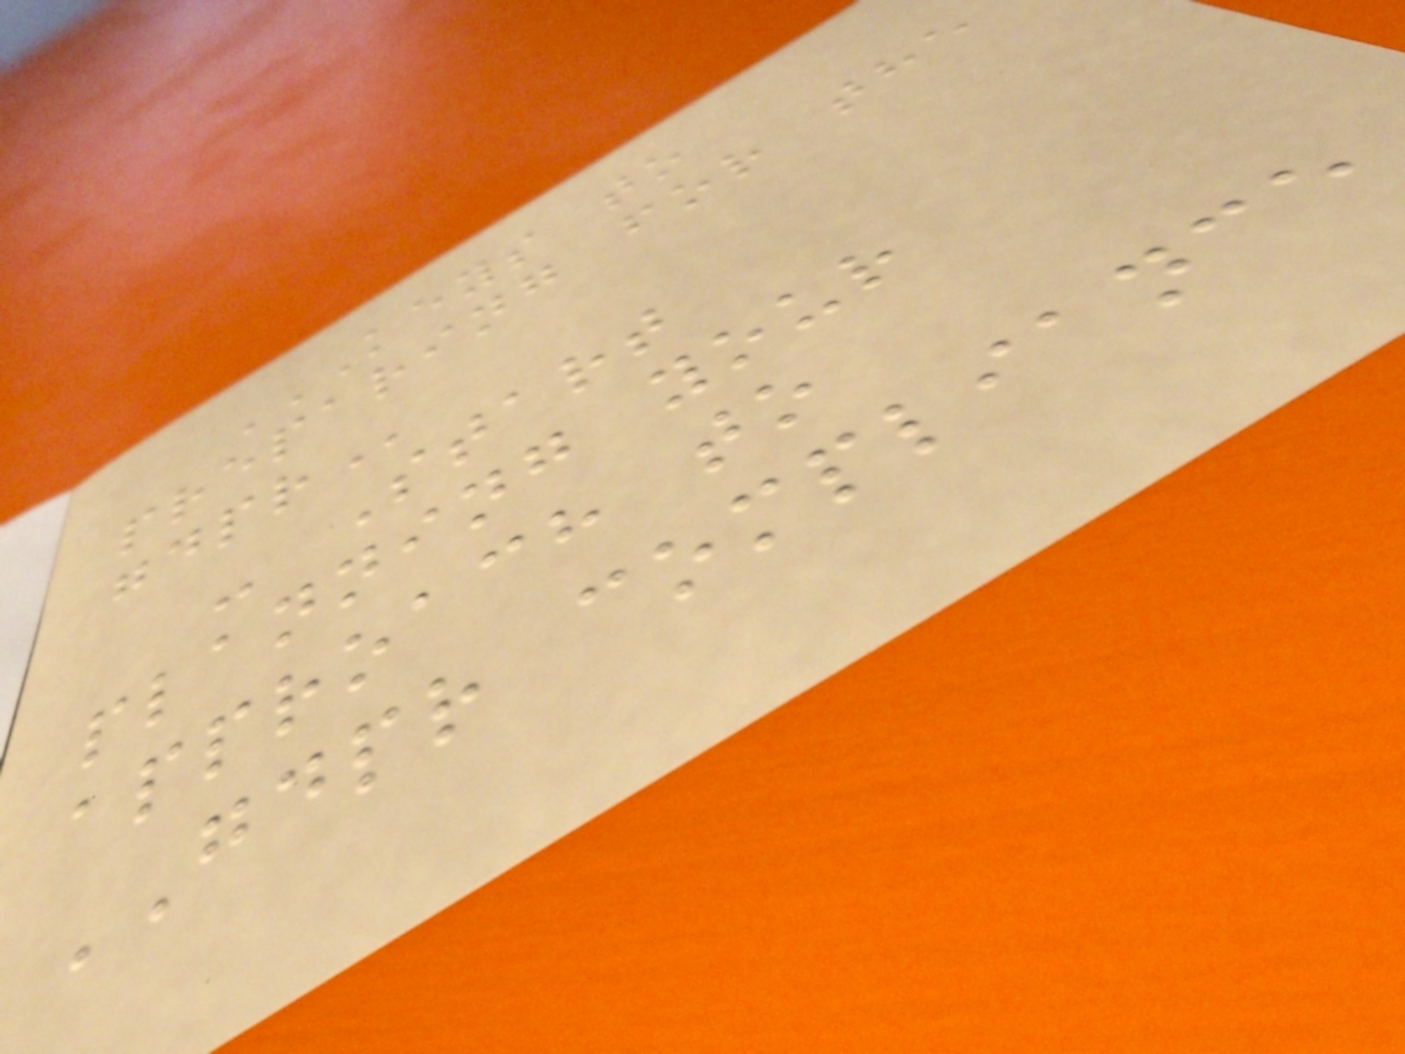KEYS TO
PREPARING FOR THE
GDPR
- Start
planning your
approach to
GDPR compliance
